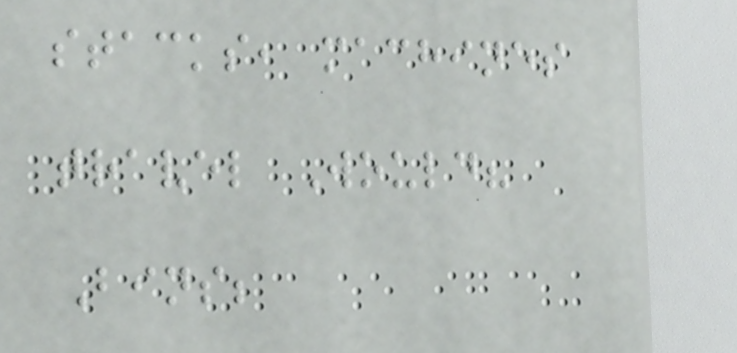stacks, machines
travel Would?
Bins;
